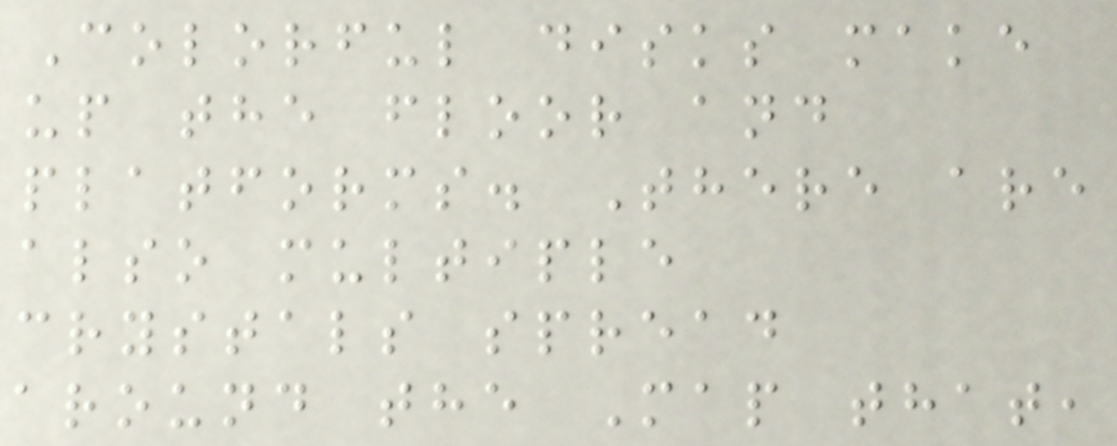Colorful disks make
up the floor and
platforms. There are
also multiple
crystals spread
around the Map that,
